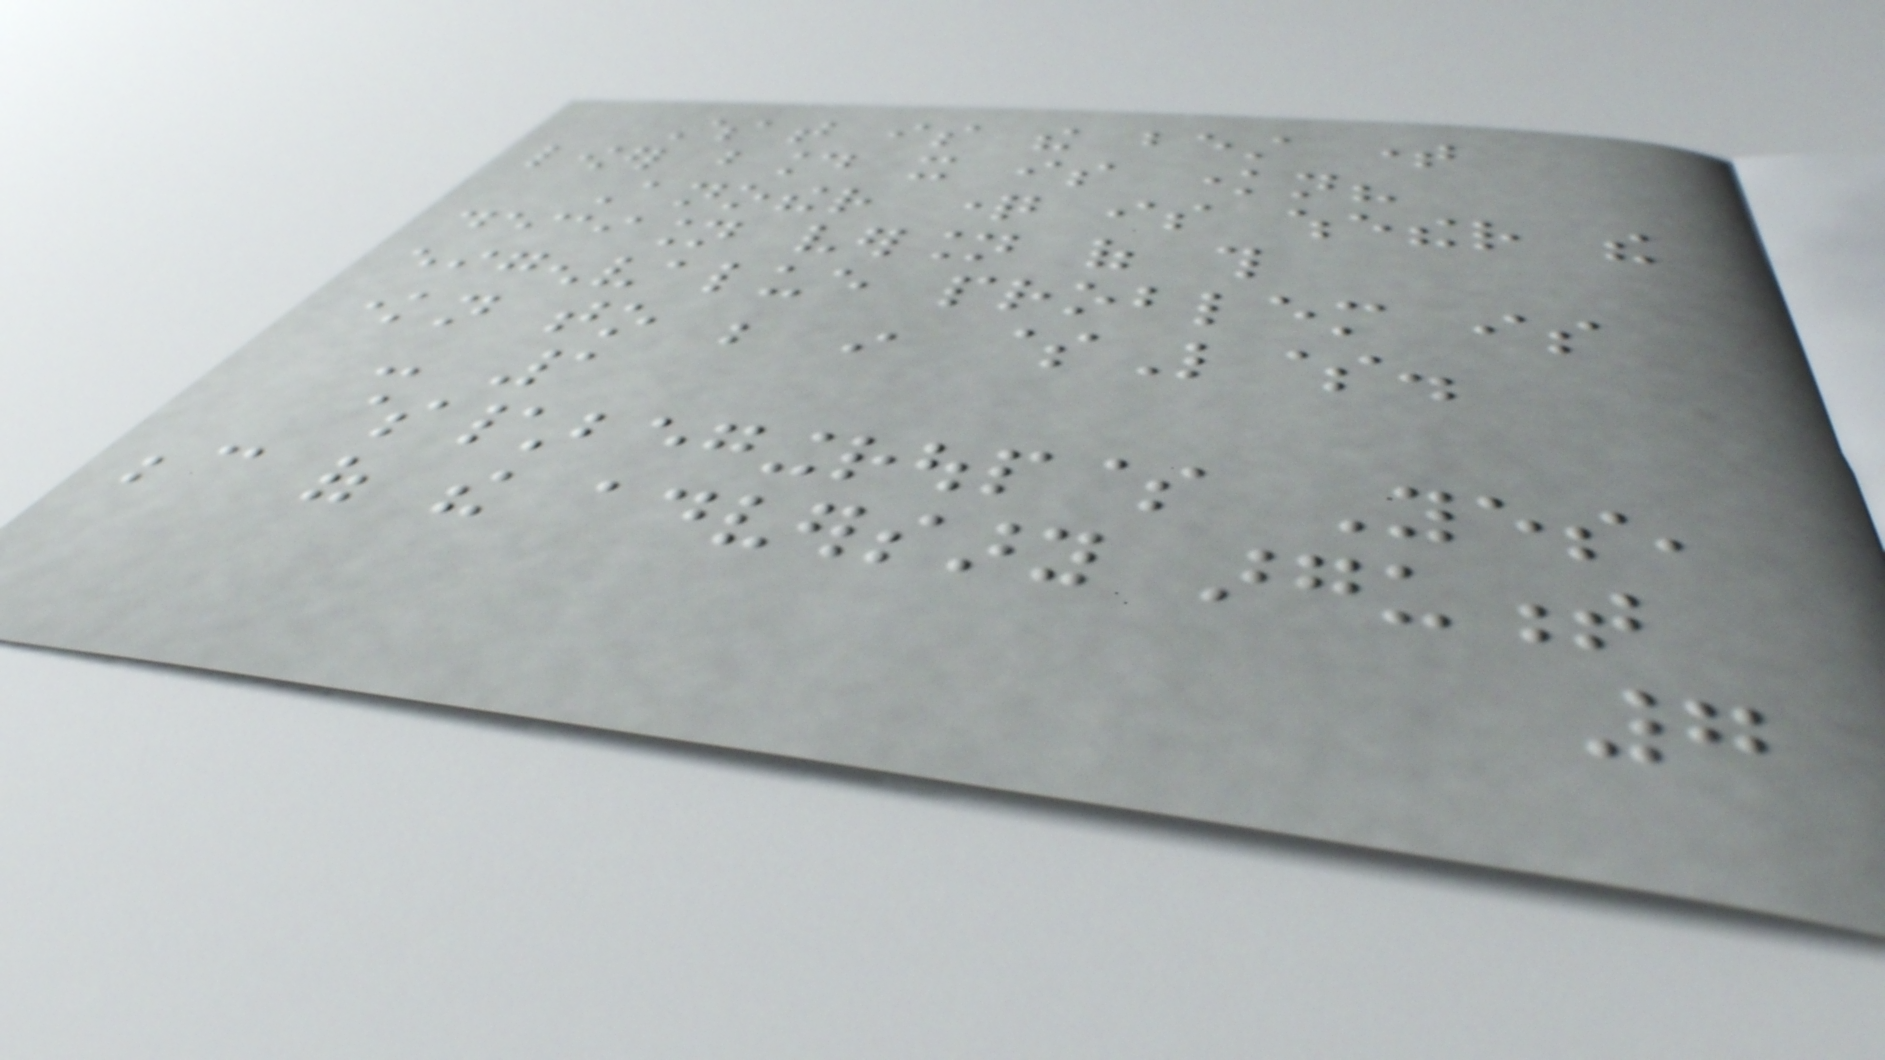What is the best time
lower bound it is known?
Another question is whether the
decision version of this
eigenvalue problem is
known to be in $L$.
- 1
$\begingroup$ Yes,
because of the adversary argument
7
